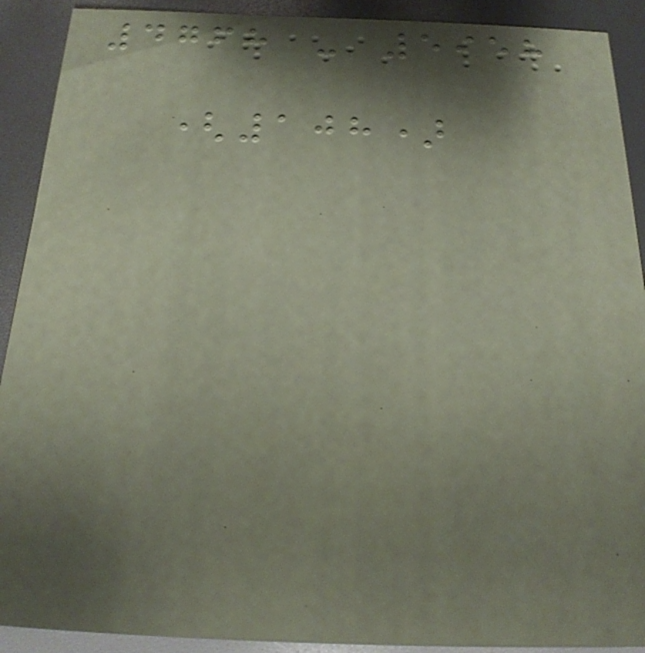4768 - 5958
(108)
